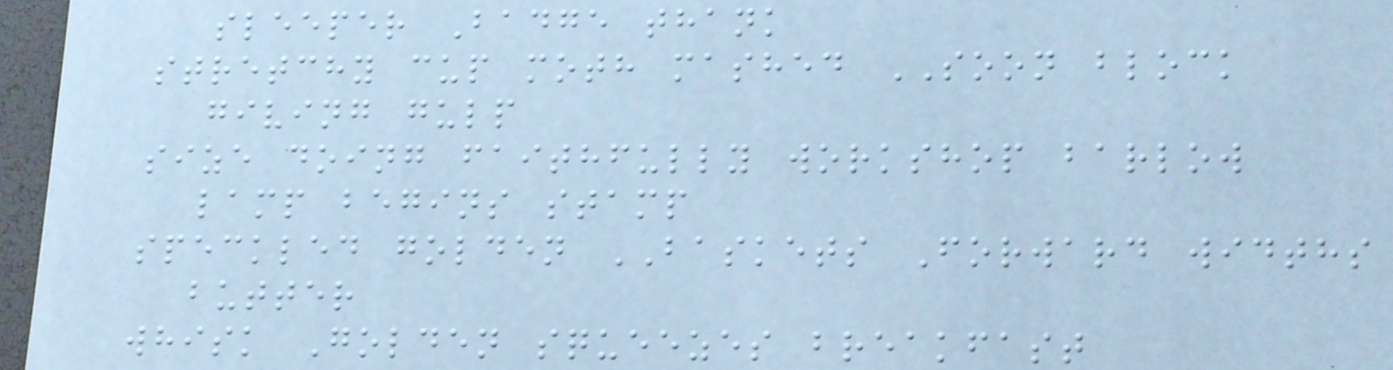sleeper Badge thank
stretchy cup moth mashed SOON block
giving gulp
size doing faithfully workshop barlow
lamp begins stamp
speckled golden BASKETS Forward widths
butter
whisk Golden squeezes breakfast
